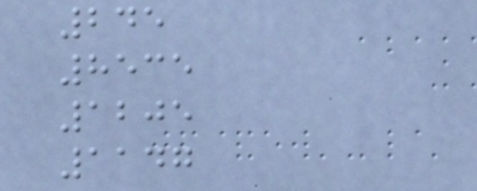245
8535
1205
1147
